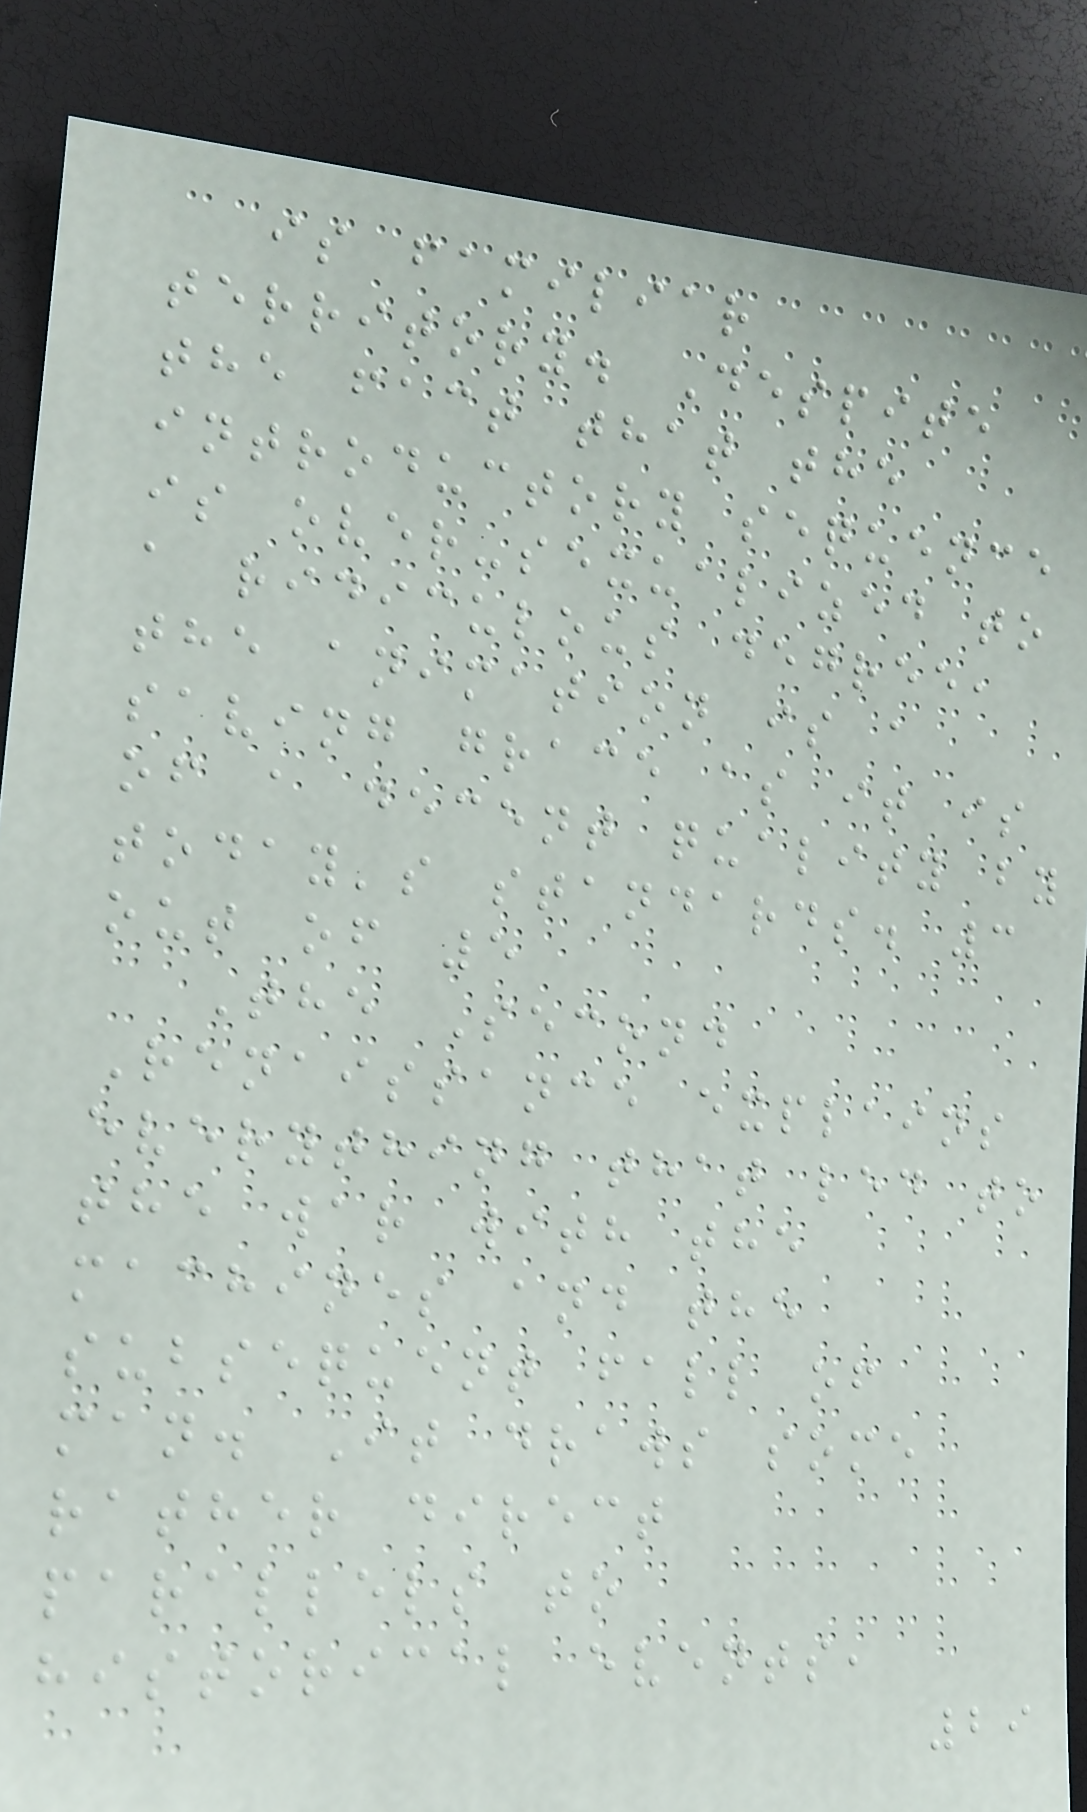is familiar
territory. Despite
the fact that the
introductory sequence
is over-sexualized to
a ridiculous degree,
the animation is a
saving grace as it is
of a decent quality by
today's standards. 3
out of 5
The Second
Renaissance explains
everything that led to
the war with the
machines and the
subsequent fall of
man. It draws some
rather direct
parallels to
historical events,
29
